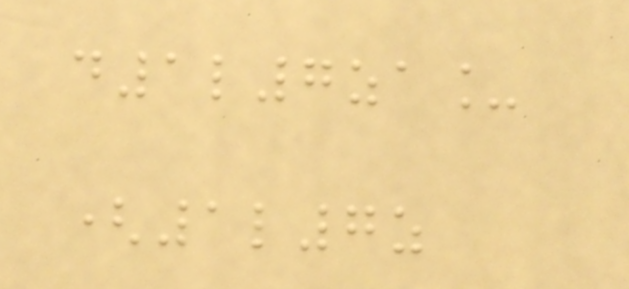d1l7za_
(1l7z
